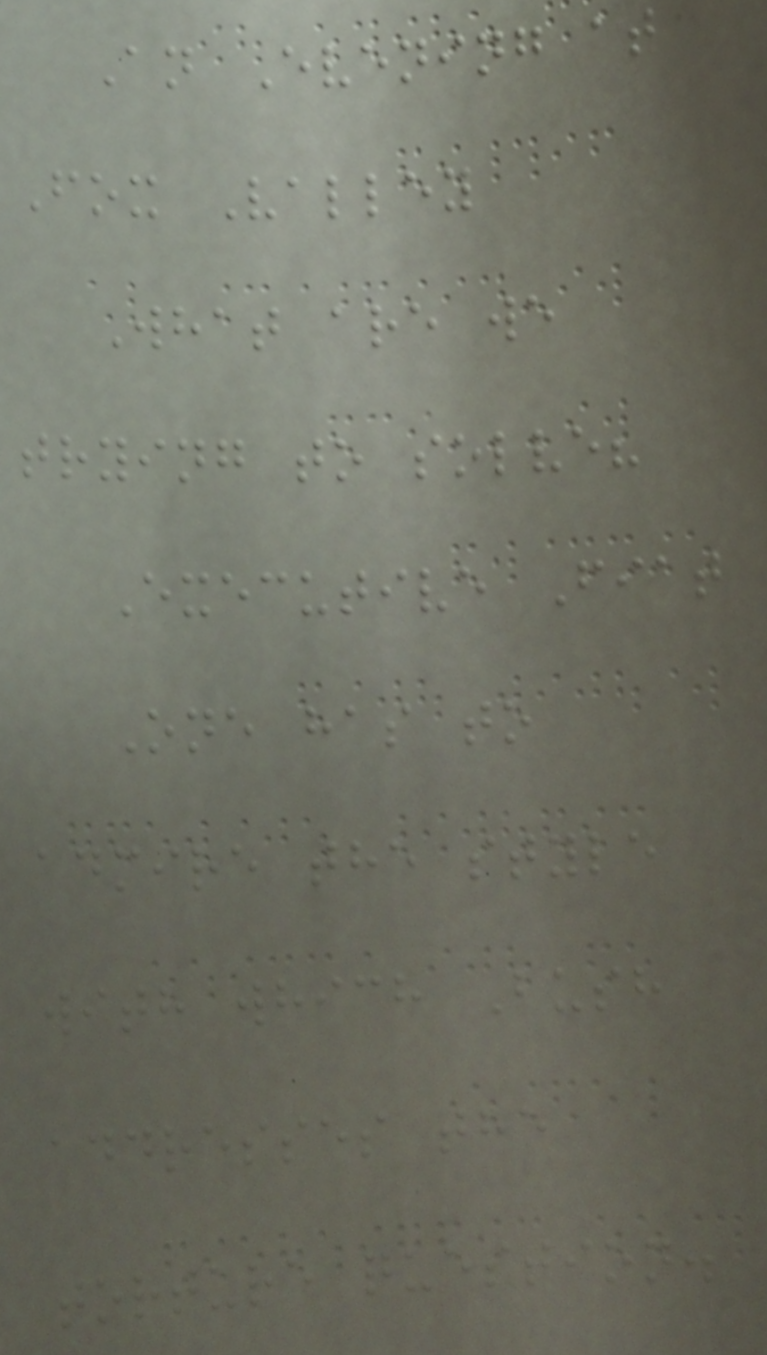An Evening at
Fox Valley
What are we
trying to solve?
Executive Fiat
One has to
admire the style
with which Bush
addresses the
torture question.
